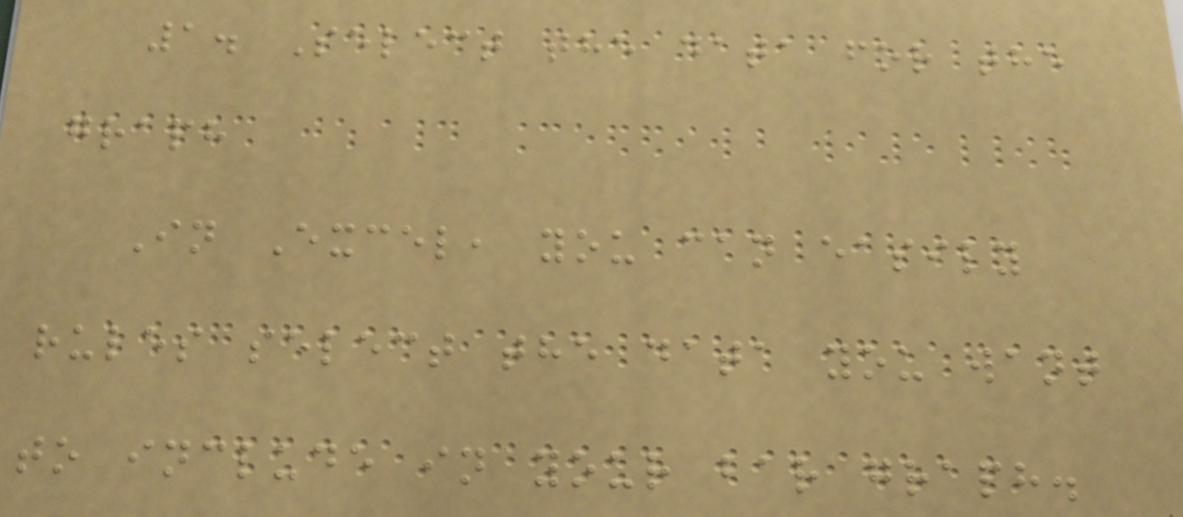1. Select the data for the
graph
In Excel, you can easily
rules select the data you want
to include in your bar graph.
